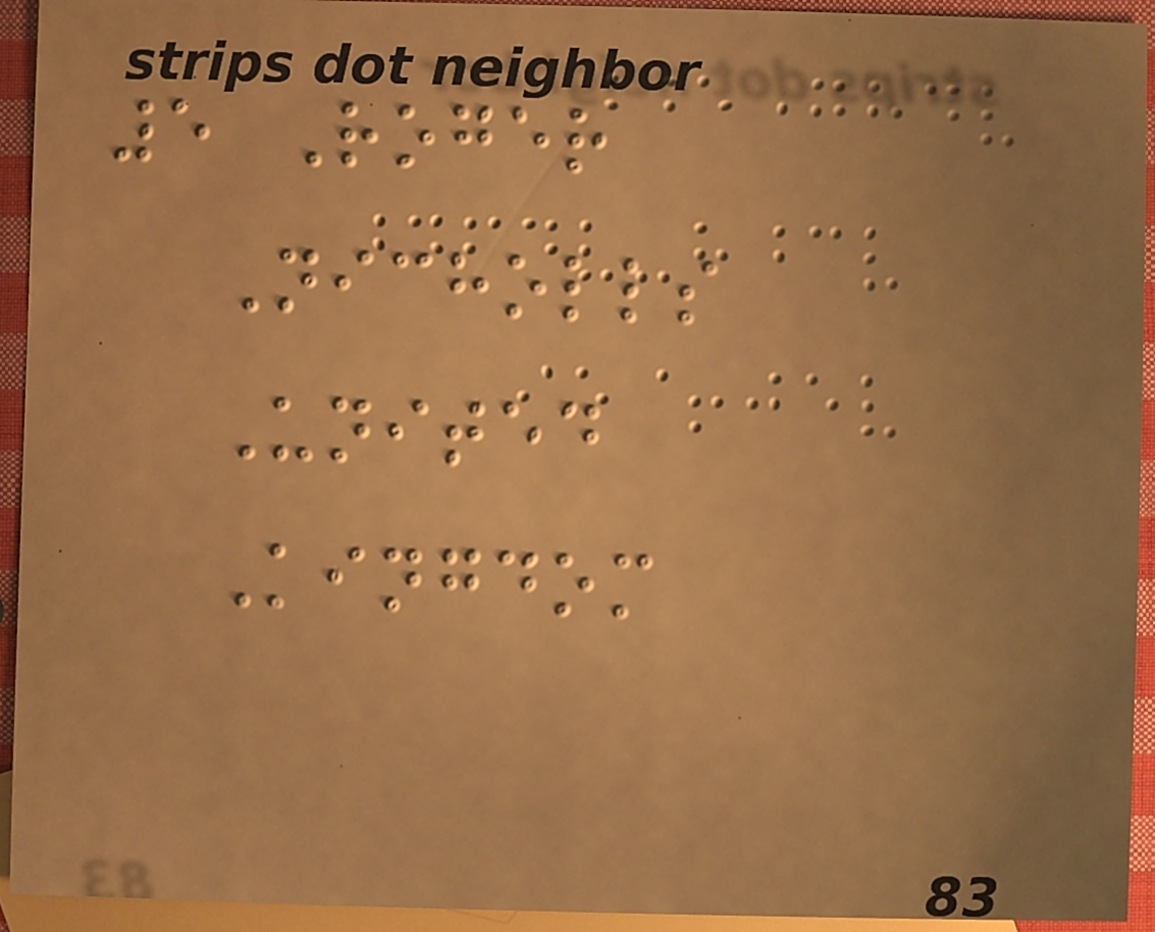5 Roger
Nicholls
United
Kingdom
